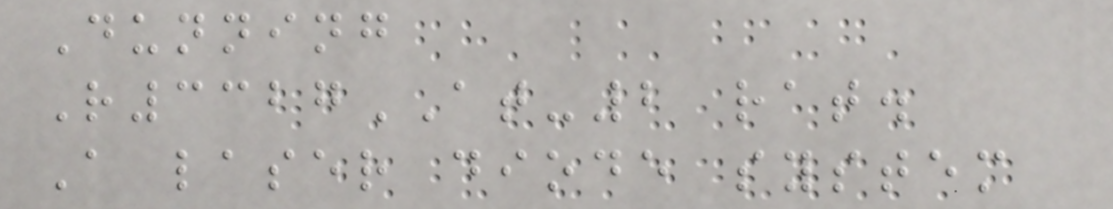Dunning
R3327AT-2 rat.
A laser diode system
